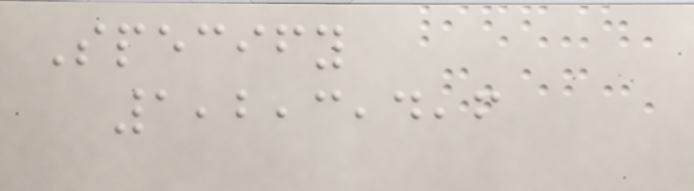Specify
1,2,3,4,6
